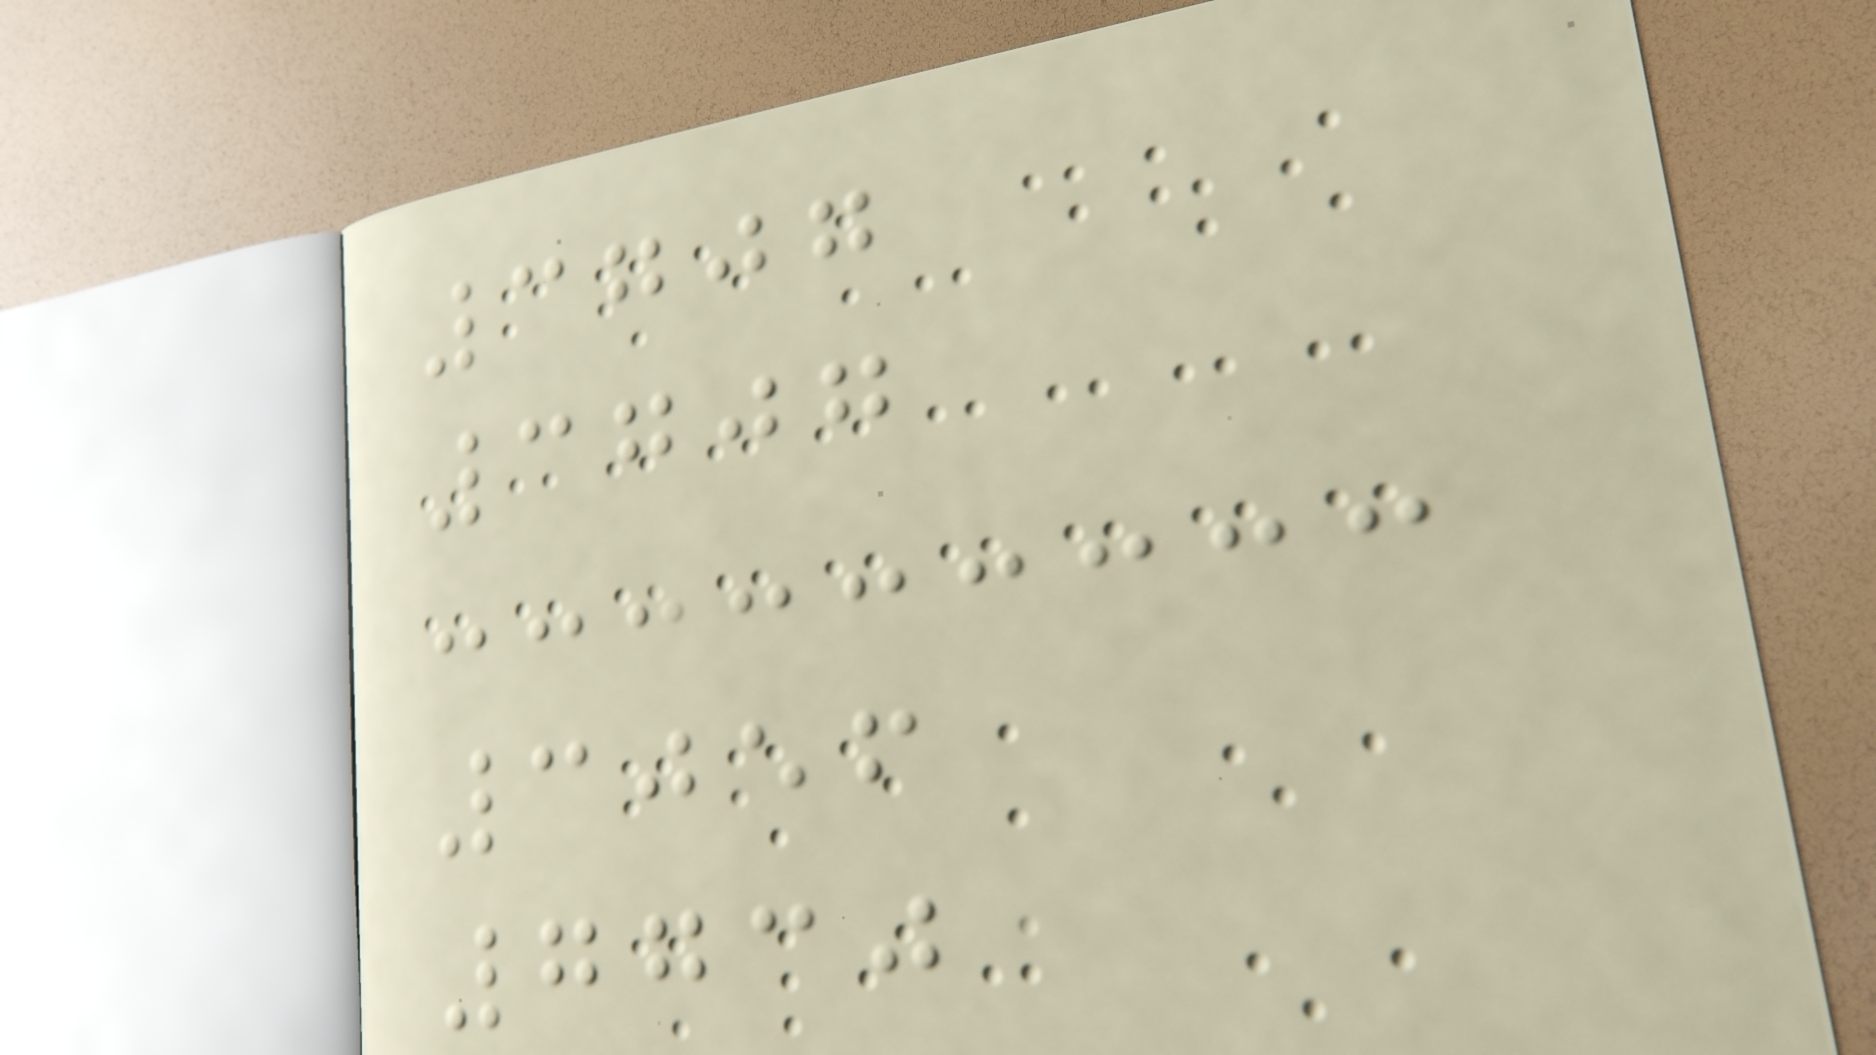3707
3707
3056
7730
